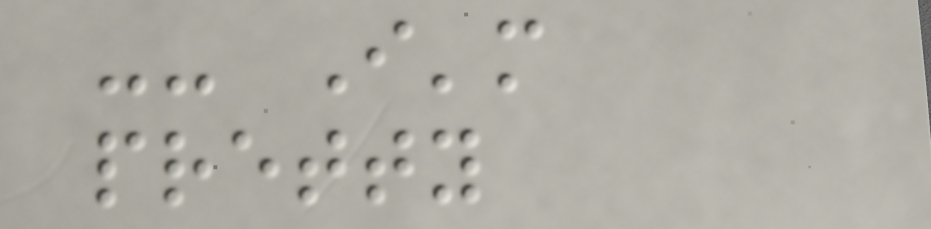-- I'm
pretty
